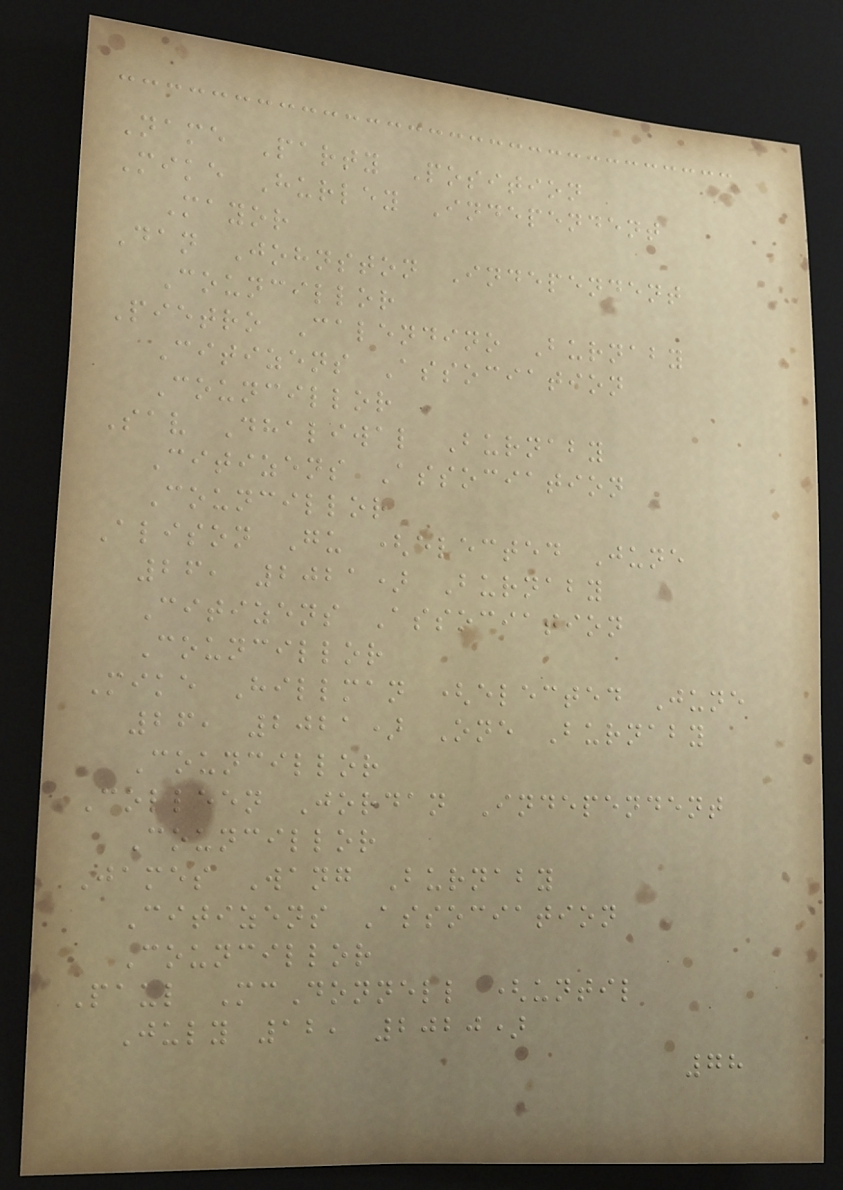Name Party Position
Mike Hurley Independent
Mayor
Dan Johnston Independent
Councillor
Pietro Calendino Burnaby
Citizens Association
Councillor
Sav Dhaliwal Burnaby
Citizens Association
Councillor
Alison Gu (elected June
26, 2021) Burnaby
Citizens Association
Councillor
Mike Hillman (elected June
26, 2021) One Burnaby
Councillor
Colleen Jordan Independent
Councillor
James Wang Burnaby
Citizens Association
Councillor
Paul McDonnell (until
July 12, 2020)
78
